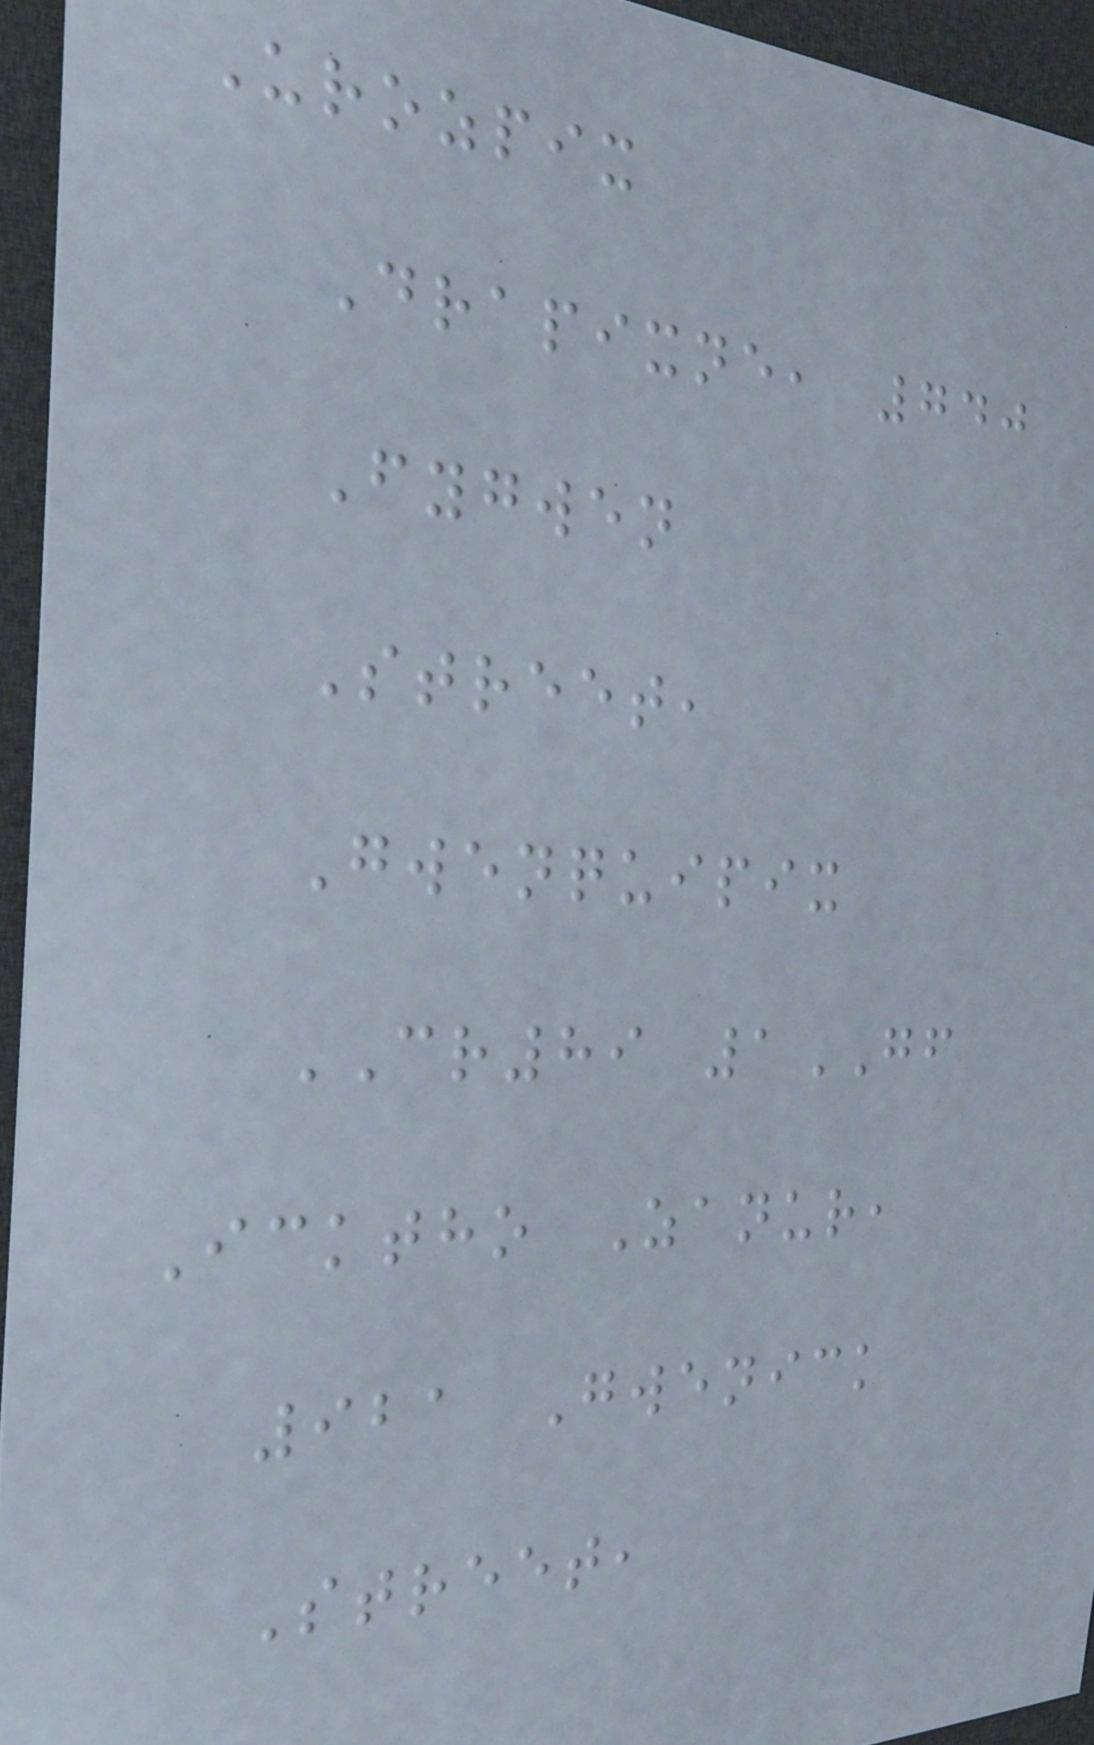Urozpix
Drapixne, 740
Fygwen
Street,
Gwenquipix
CR89 1GF
Icktho Zanur,
921 Gwenick
Street,
